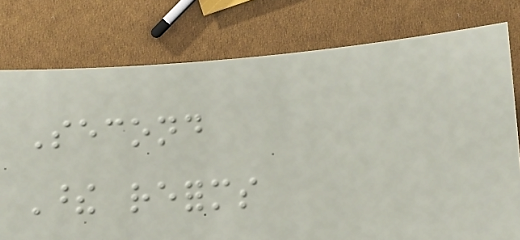Second
These reforms
